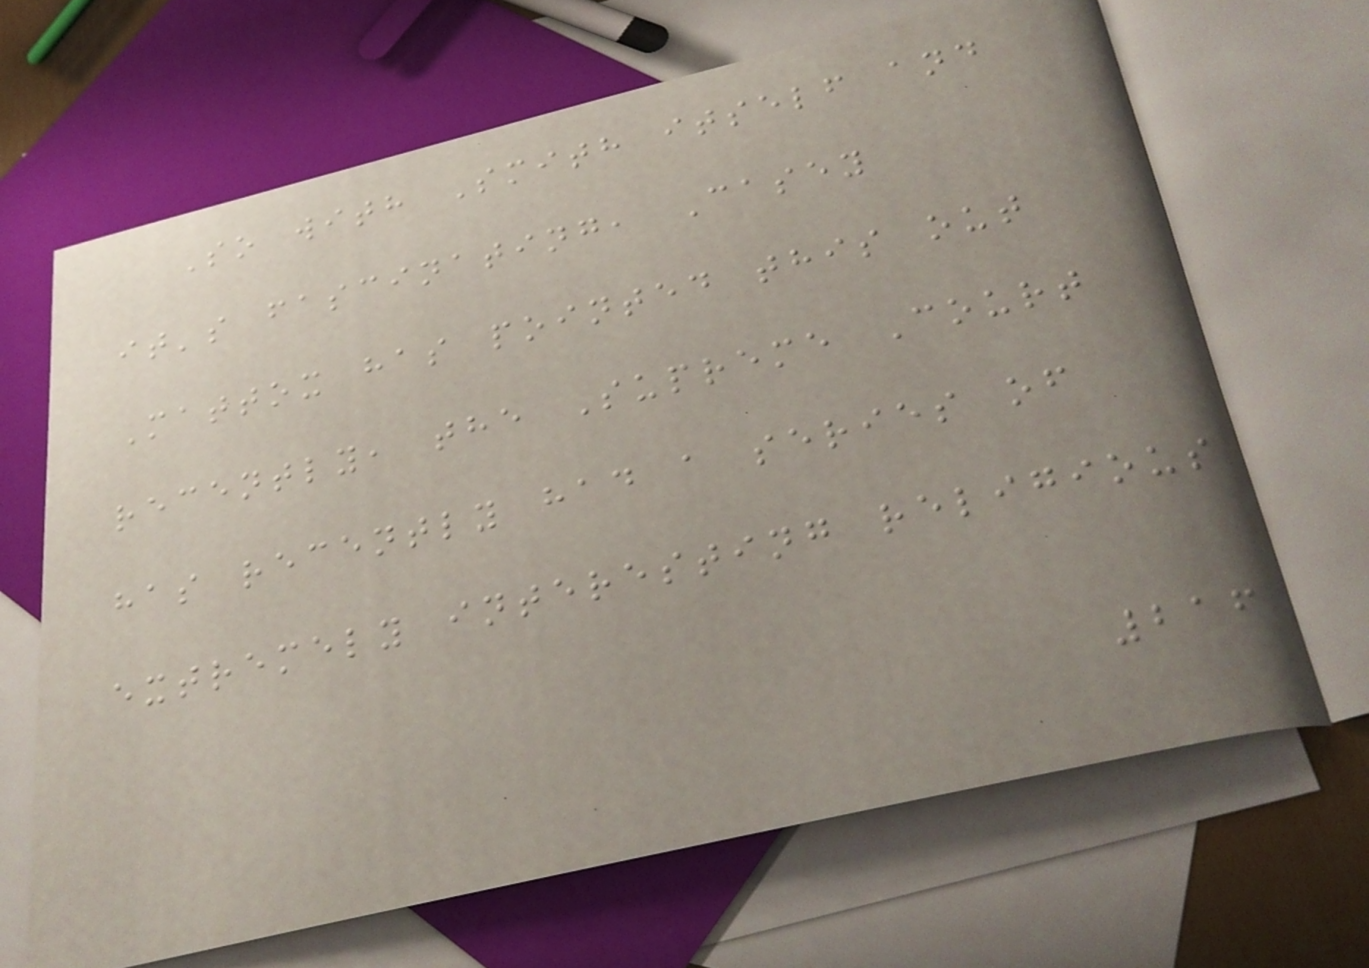So with Smith itself and
it's fascinating, Casey
Mattox has pointed this out
recently, the Supreme Court
has recently had a series of
extremely interesting religious
216
